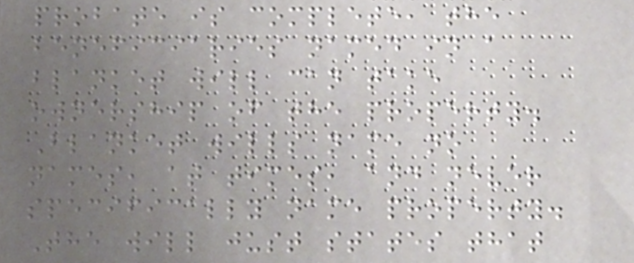probate is complete, the
beneficiaries named in a
blanket will can take
ownership of the property.
Blanket wills name no
names, at times, and never
specifically name property.
The will just states that
